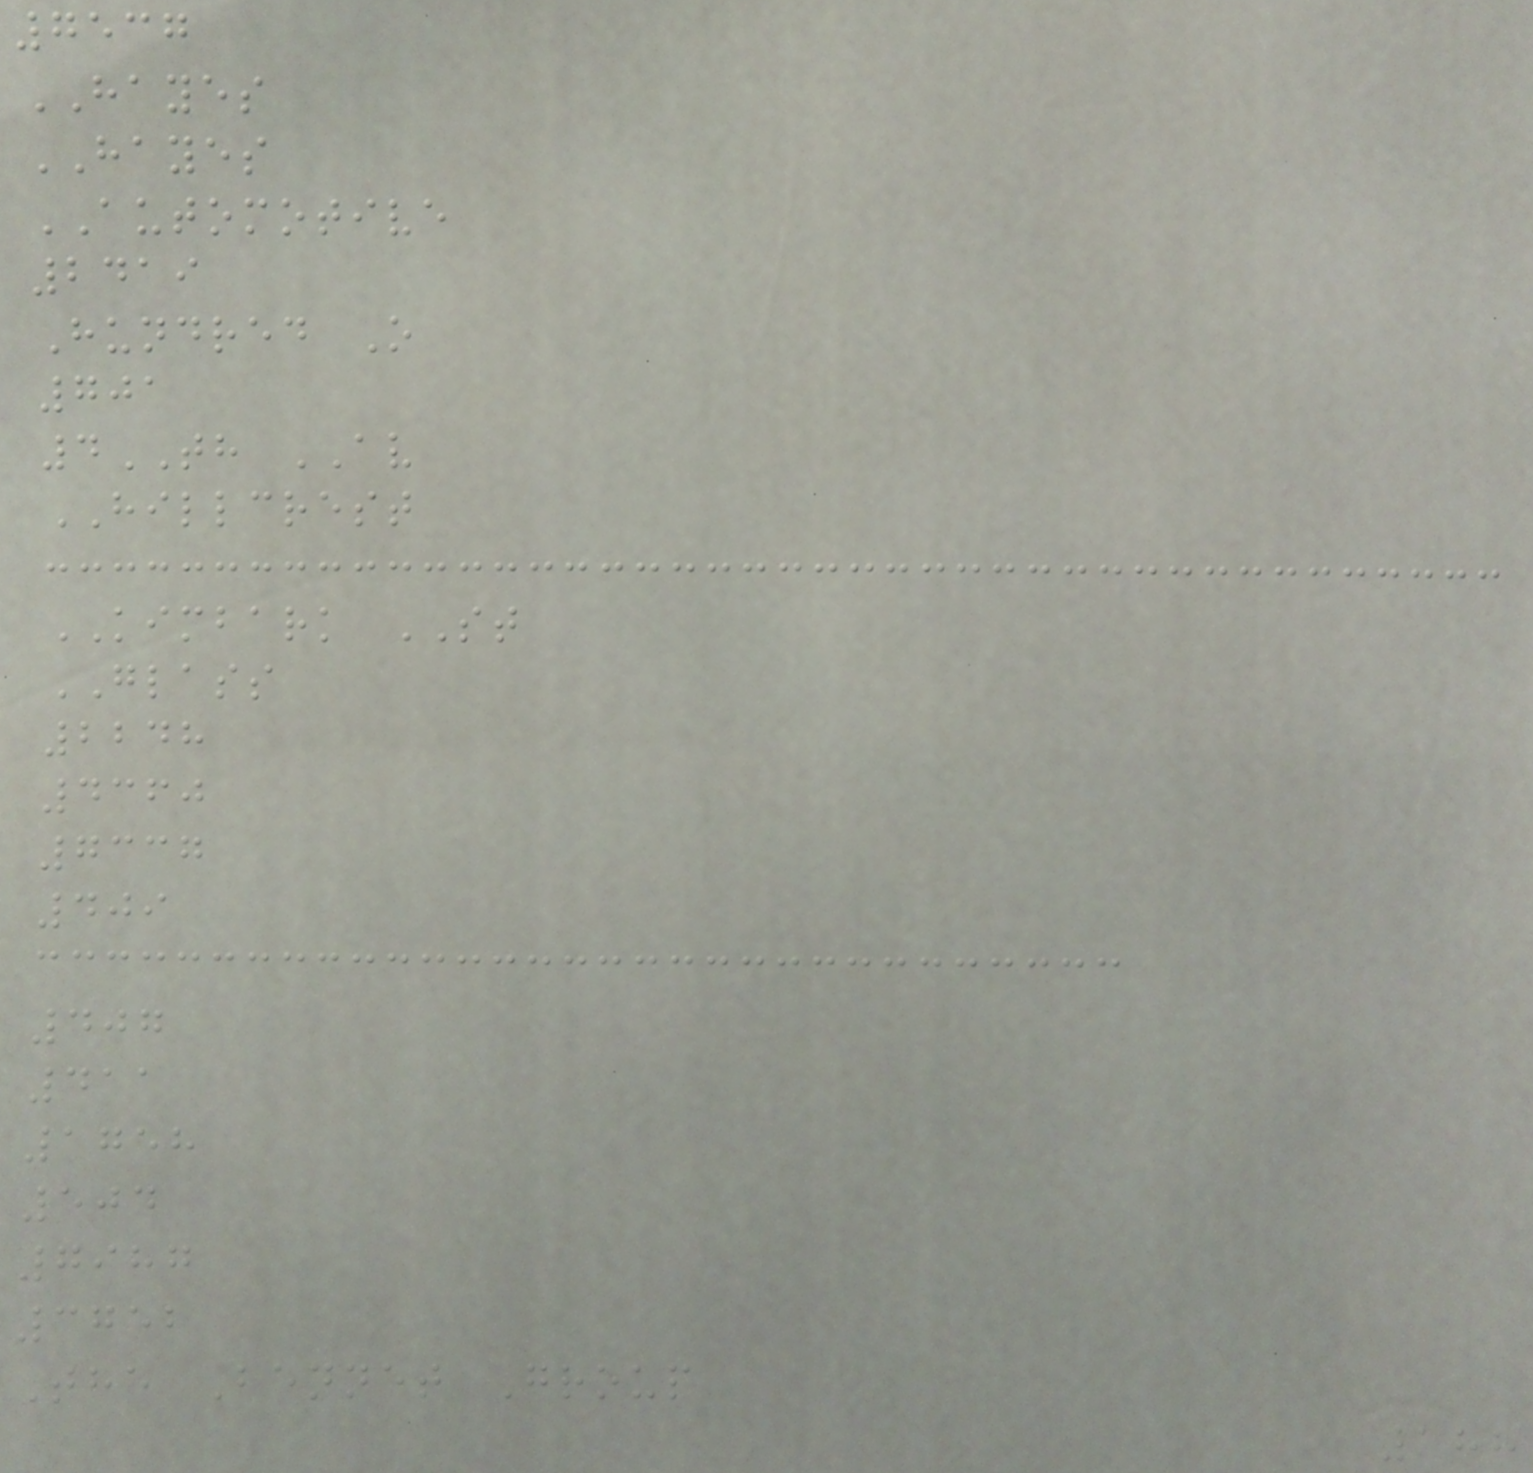7537
HAYES
HAYES
AUTOMOTIVE
2419
Hundred O
701
4TH AV
HILLCREST
KIMBARK ST
GLASS
2248
4360
7337
409
407
411
1758
504
7987
3752
The Bennet Group
188
